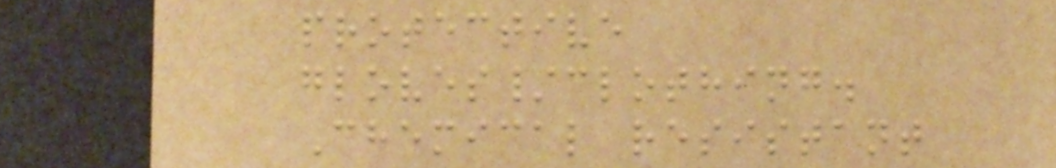protective
gloves/clothing.
Chemical resistant
